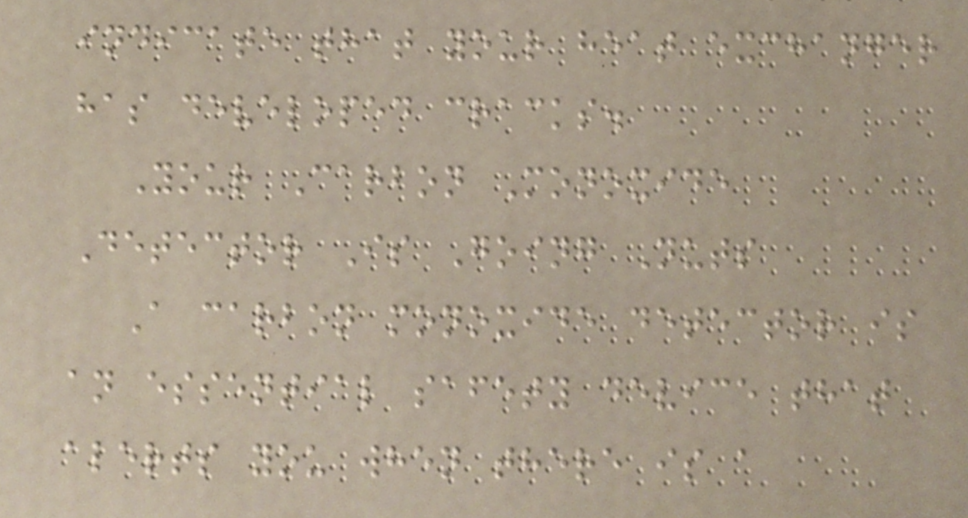indicate that your heat exchanger
has developed cracks.
Your Carbon Monoxide
Detector Is Going Nuts
A carbon monoxide detector is
an essential safety device that
alerts you when there is a
